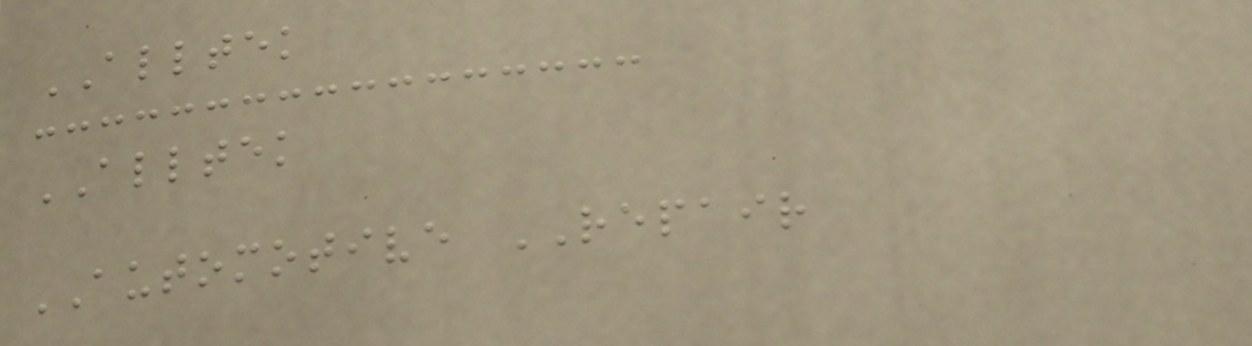ALLTEK
ALLTEK
AUTOMOTIVE REPAIR
